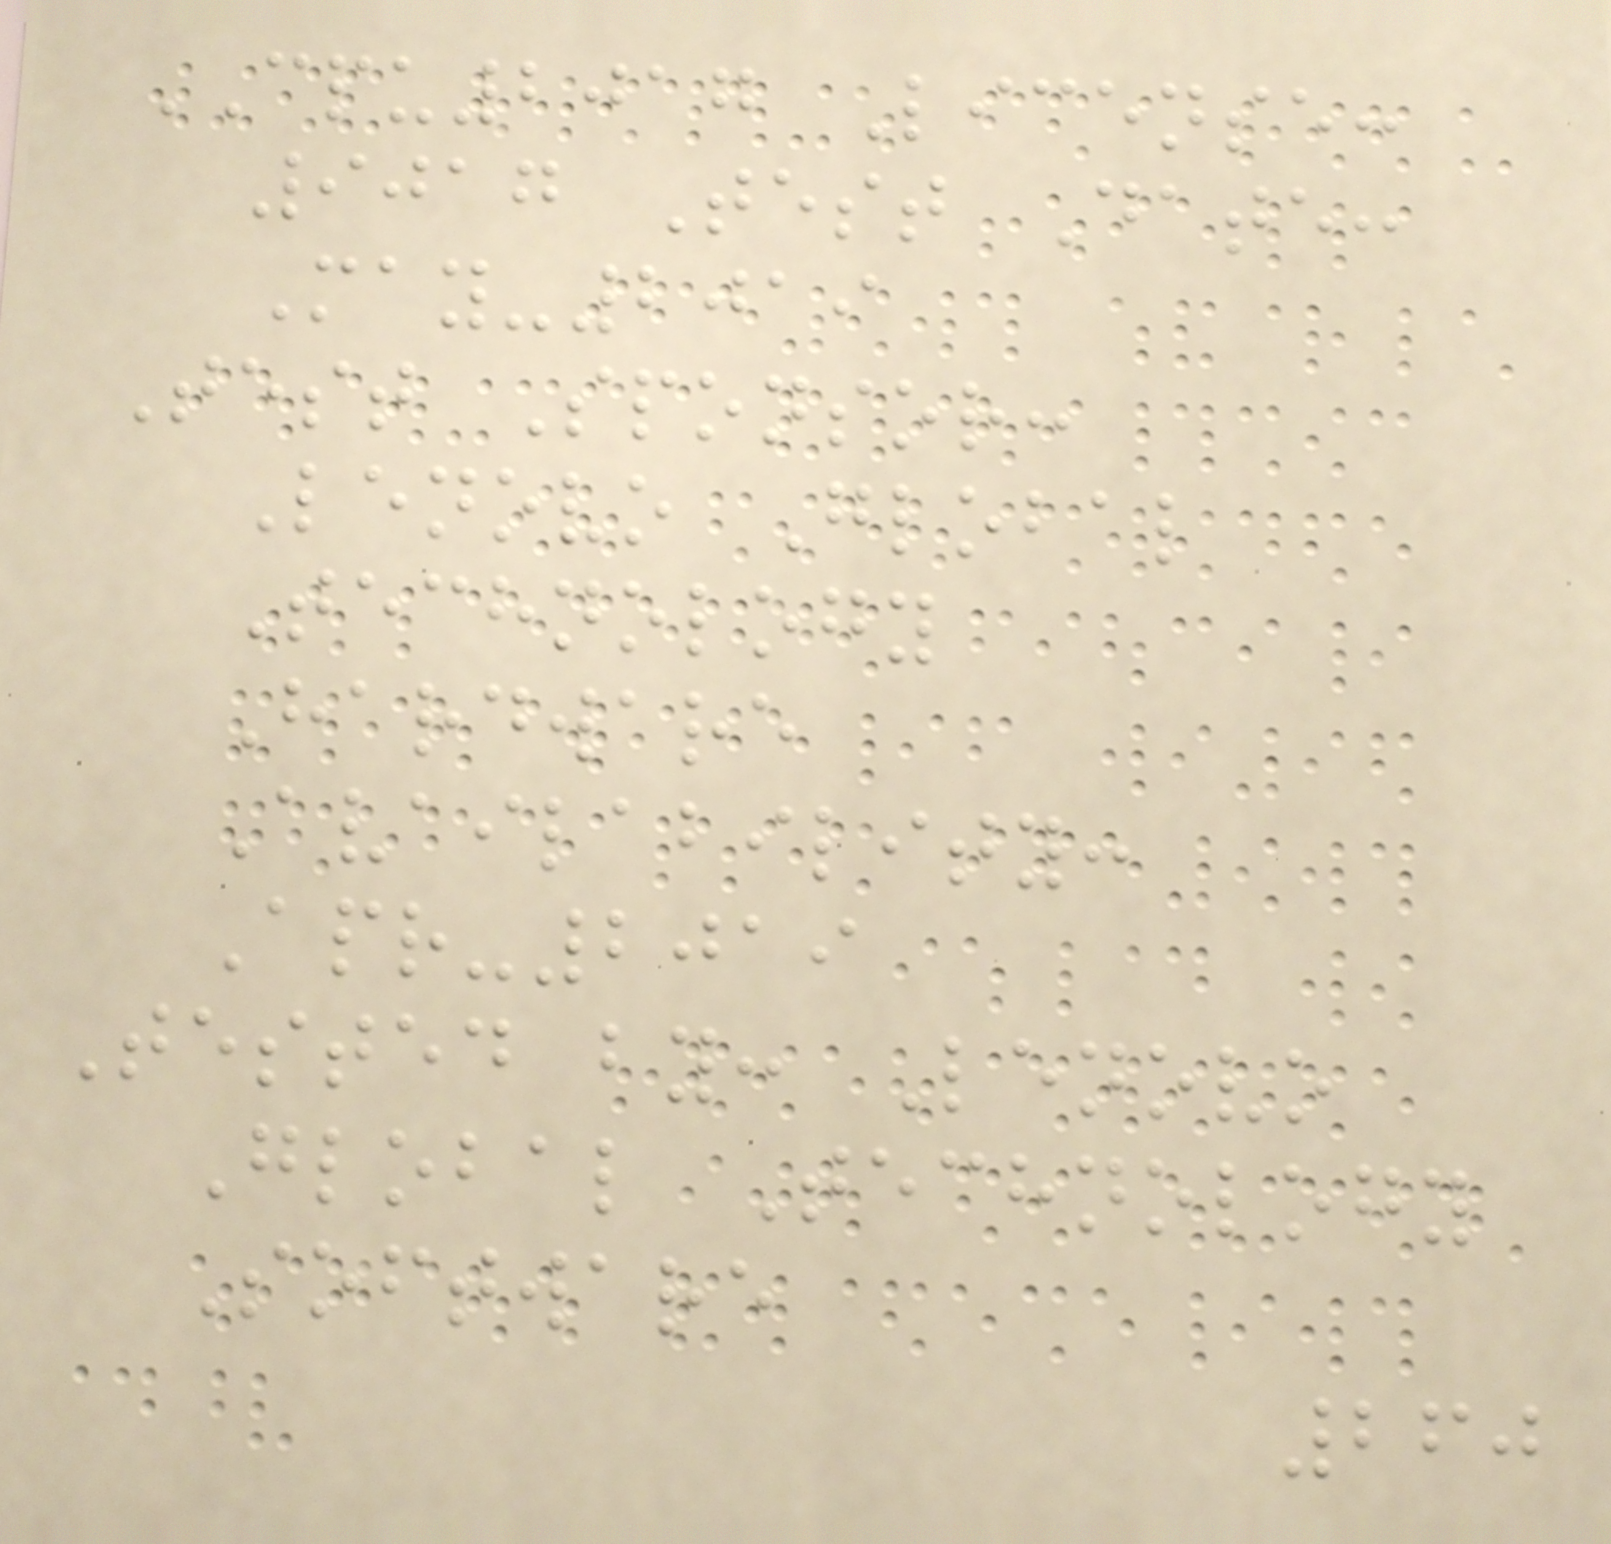CPU2017 License:
9017 Test Date:
May-2019
Test Sponsor:
Lenovo Global
Technology
Hardware
Availability:
Apr-2019
Tested by: Lenovo
Global Technology
Software
260
